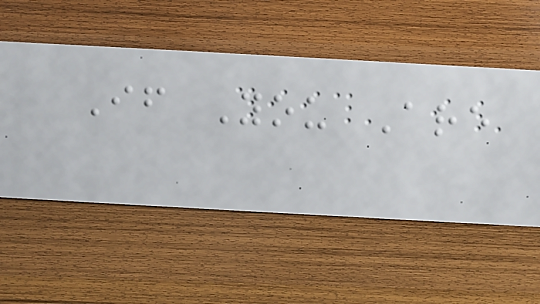If You Are
